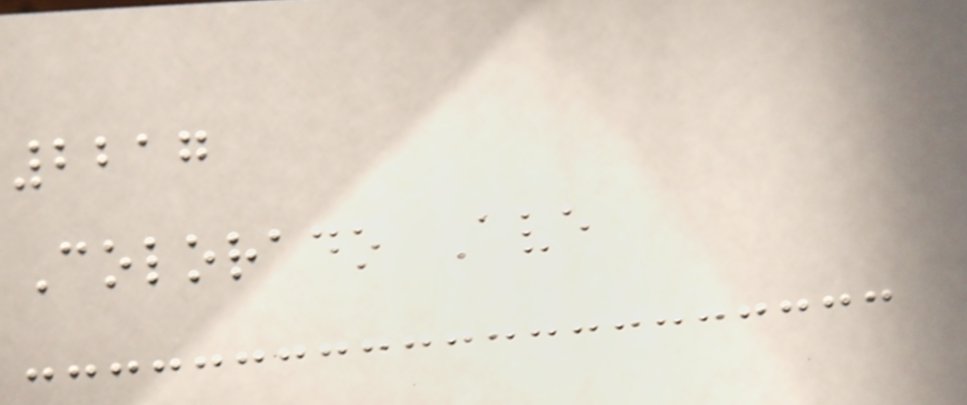2217
Colorado Ave
